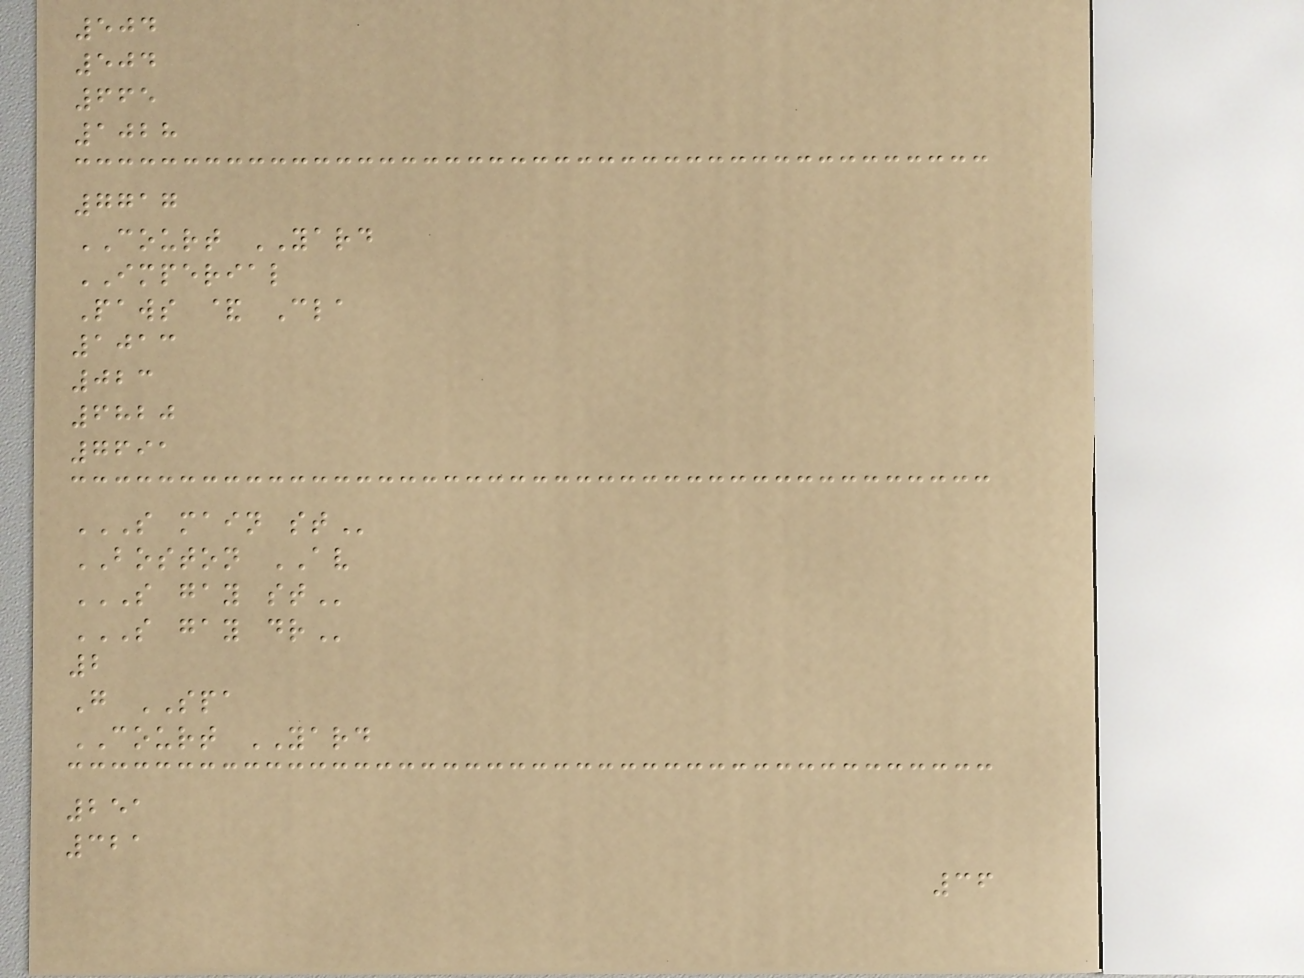504
504
665
1028
7717
COURT YARD
IMPERIAL
Paws & Cla
1013
023
6820
7691
S MAIN ST
BOSTON AV
S GAY ST
S GAY DR
2
G SPA
COURT YARD
251
321
36
